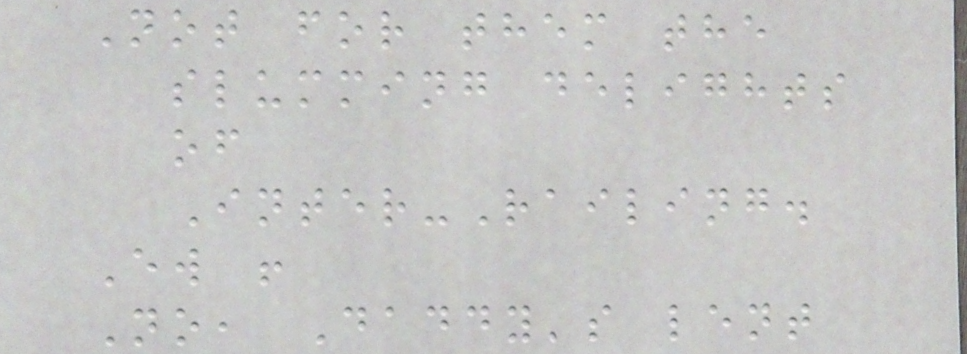Not for them the
slumming delights
of
Inter-Railing.
Ew !
No, Daddy's lent
